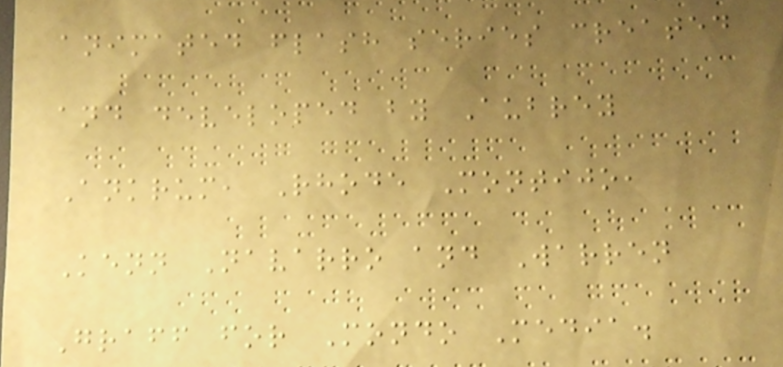animated flash series created
and developed by Aubrey
Ankrum, Rhode Montijo,
Kenn Navarro and Warren
Graff for Mondo Media.
